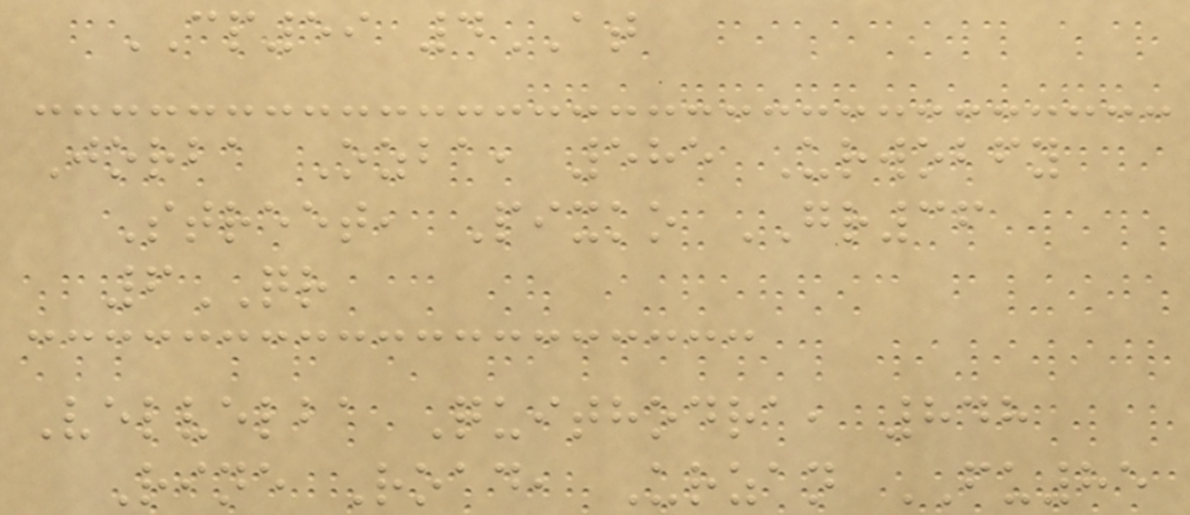CP59 4AT
Jorba Ozba, 585 Urwobfy
Street, Pixko GR36
6QR
Velvelba Quithodra, 848
Rine Road, Urzan FU85
